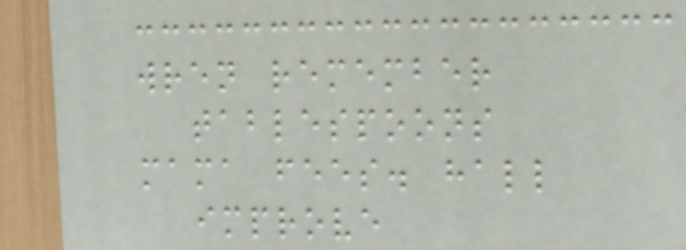wren remember
tablespoons
mama fees. hall
improve
